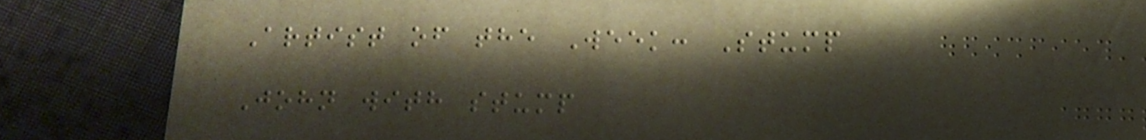Artist of the Week: Stump
John with stump
